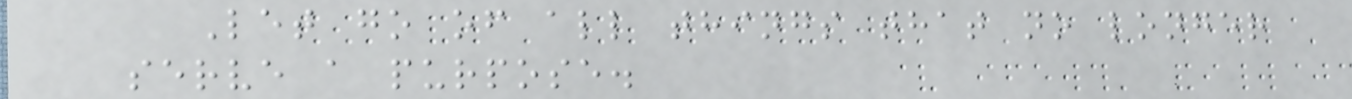Let go of all things that no longer
serve a purpose.
